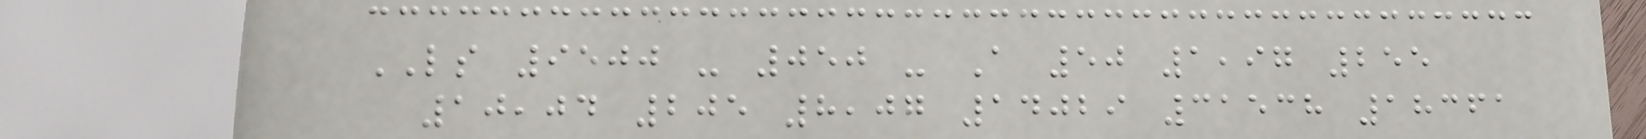LS 9500 - 050 - A 50 1,97 255
10,04 205 8,07 14029 31538 18361
